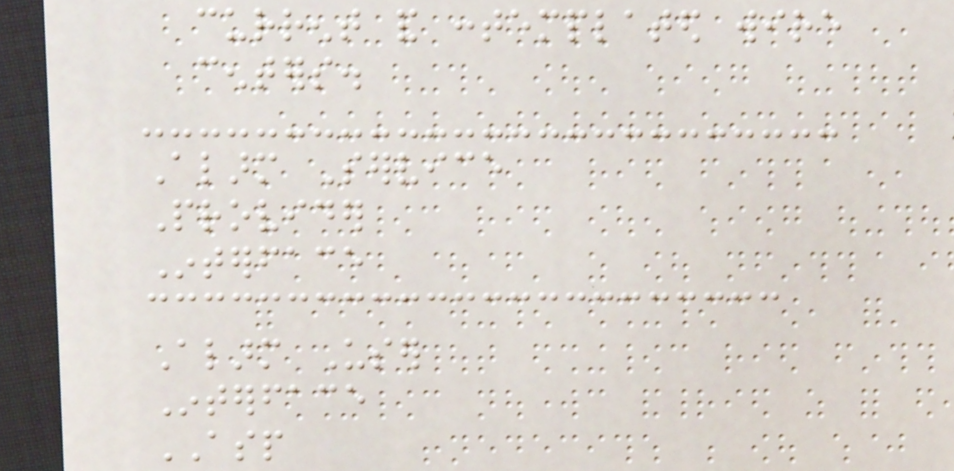current and contemplated wire
centers.
Alarm Service
Provider
Interface
Alarm User
Interface
ASP
